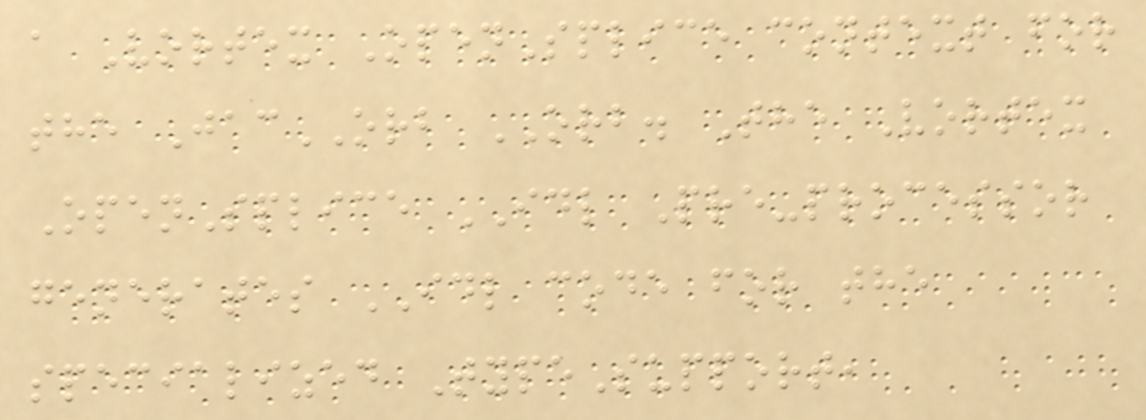a Vortex OpenSplice context for
the JacORB ORB. The Vortex
OpenSplice IDL Pre-processor
generates IDL code for the
specialized TypeSupport,
